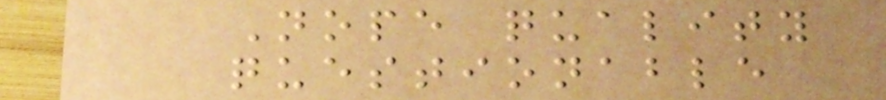Nope quality
questionable
